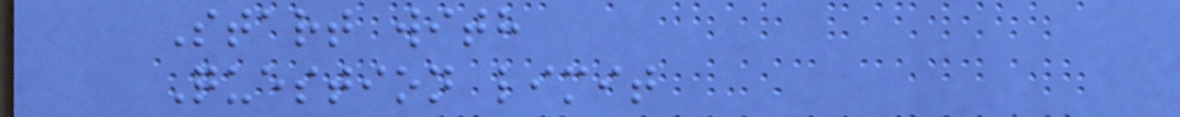Start with
Question limit
